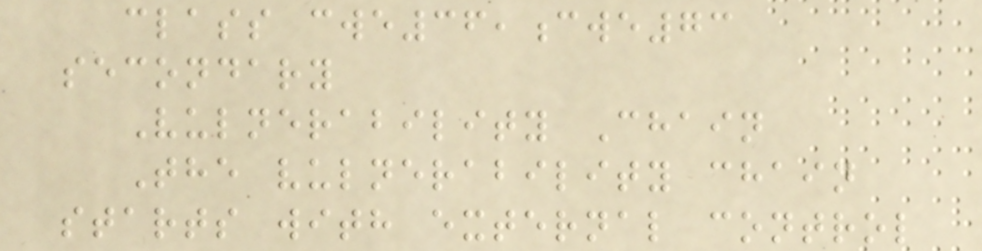class cwe36,cwe73
secondary
Vulnerability Chain
The vulnerability chain
starts with external control
